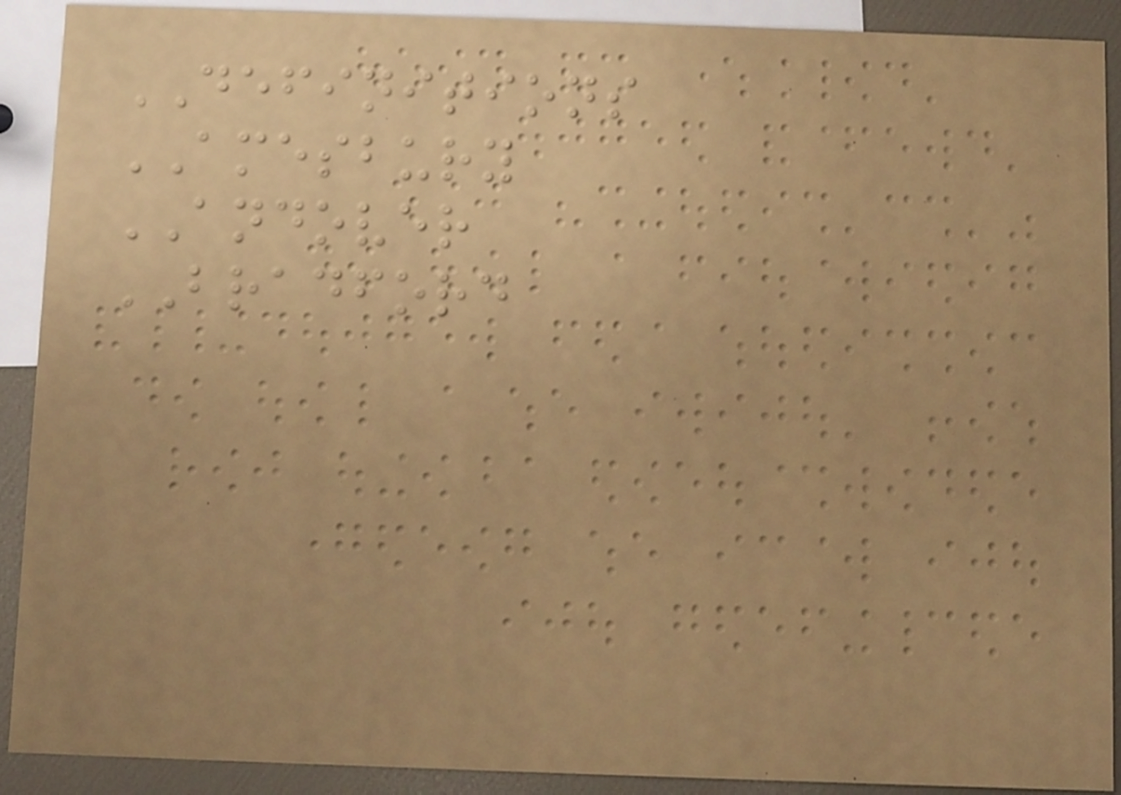DEFINITIONS
AMESBURY
ANDOVER
BRADFORD
